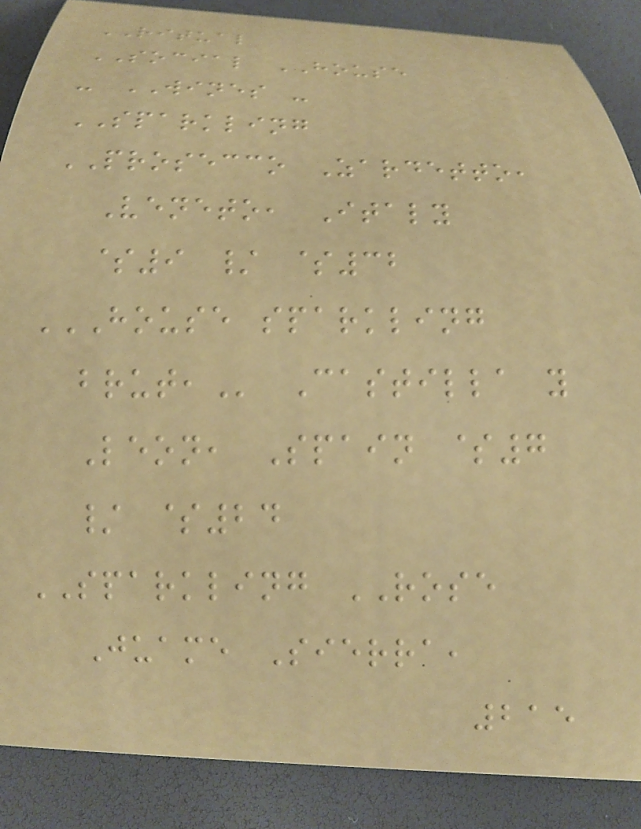RITUAL
SOCIAL HOUSE
- WINES -
SPARKLING
PROSECCO Zardetto,
Veneto, Italy
$9 / $32
HOUSE SPARKLING
BRUT, Castilla y
Leon, Spain $7
/ $24
SPARKLING ROSE
Juame Sierra,
215
